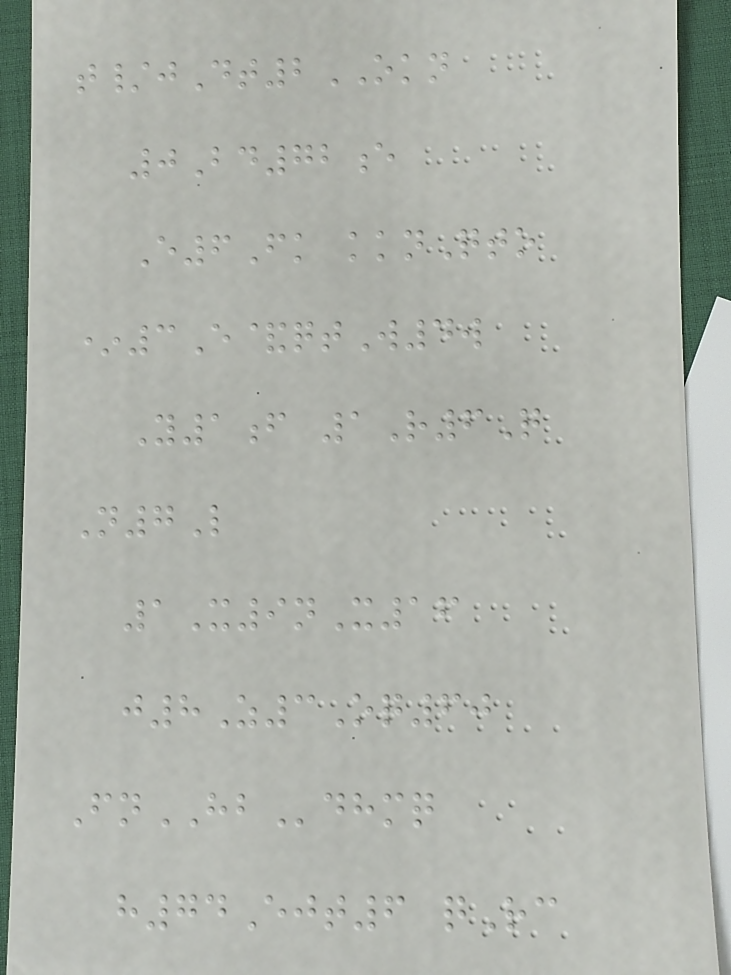t/jDt2OKN
0Bd72e
E6Fk kknQto
*3E&qtW4w
Y1f 1R6Q
N7L
1X9nX16
j8Z3Oq60
FnHBdhmq
h74Ejt6 qRc
